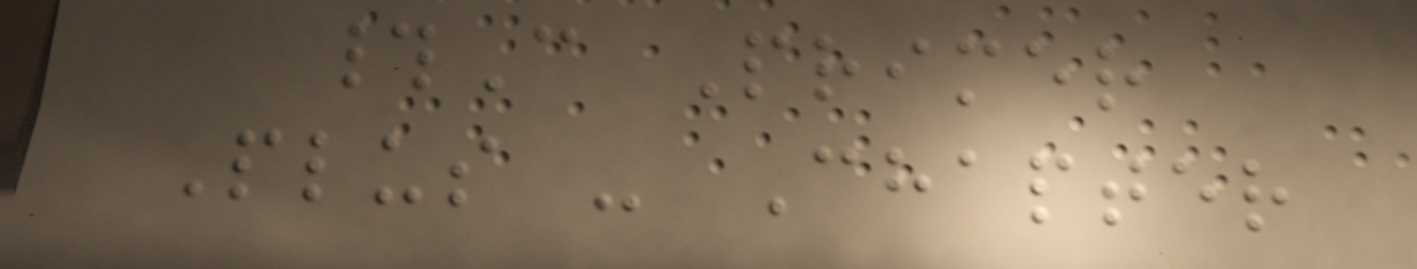#C Primer
Plus - Chapter
